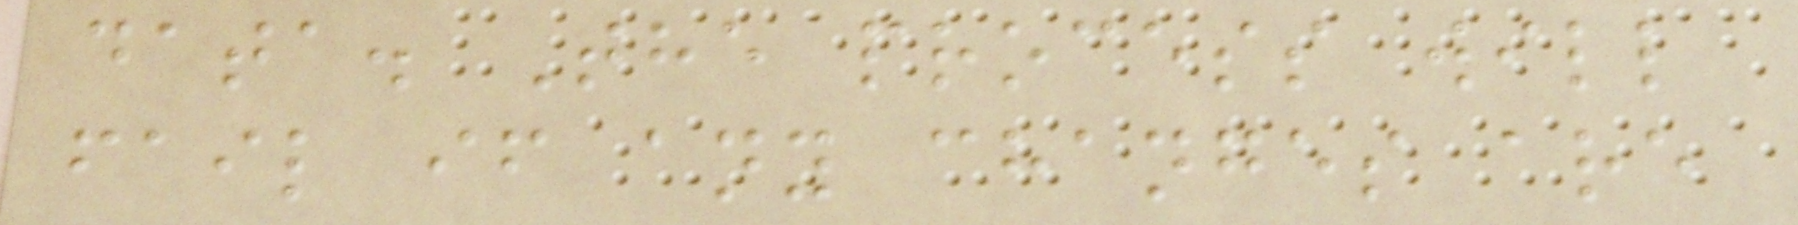data. The process will
fail if any changes are
